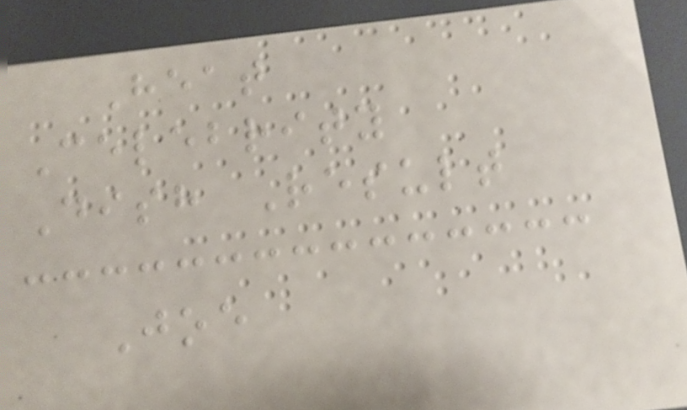Heat
Celebrity
Dish Result
Joe
